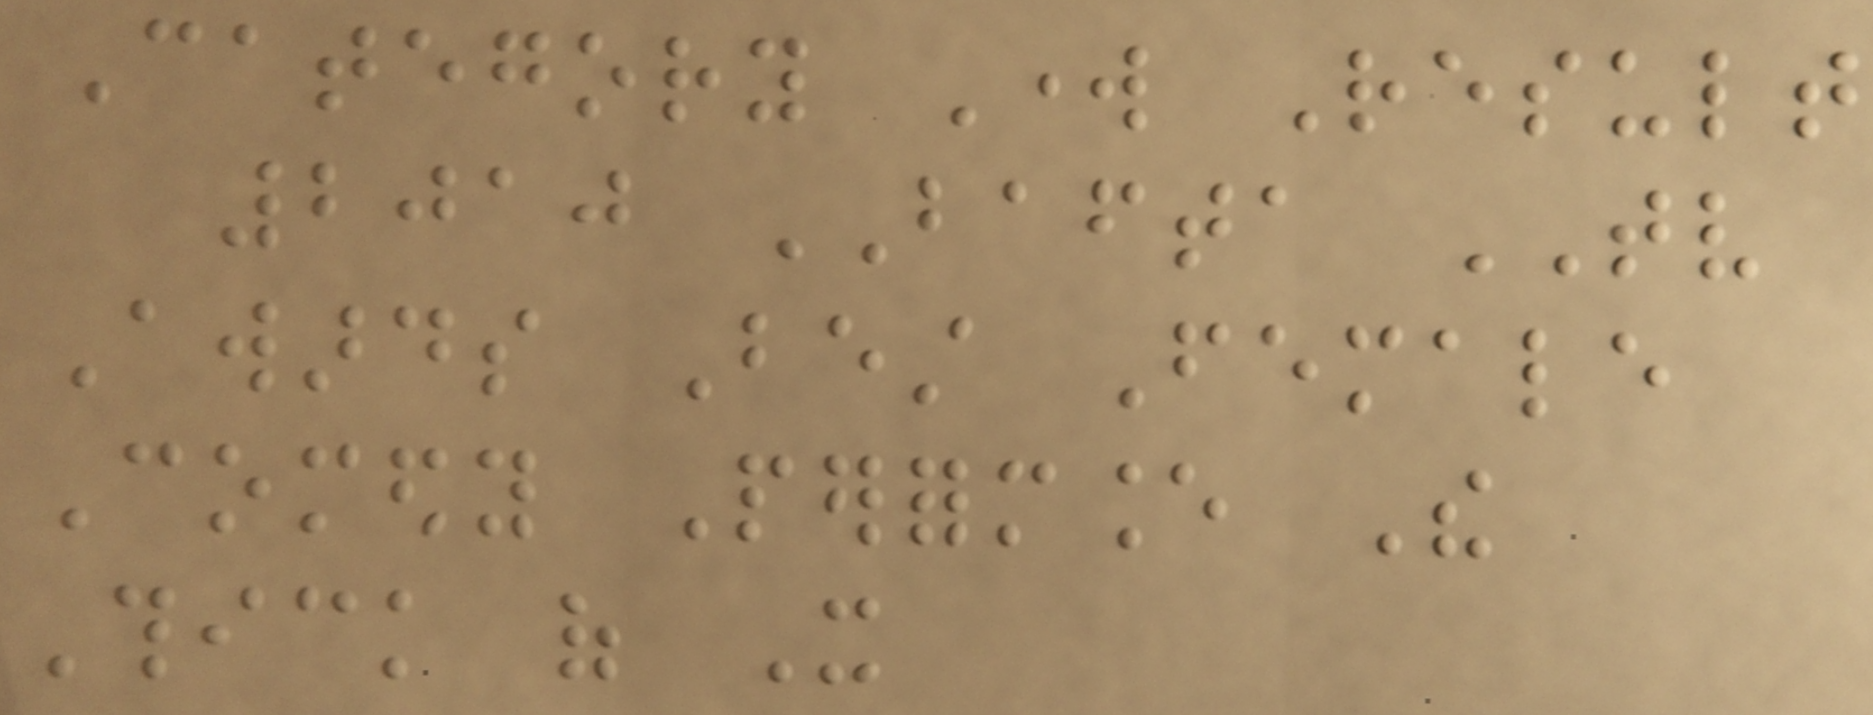Category Work Result
2010 BAFTA TV
Awards Best Female
Comedy Performance The
Thick of It
